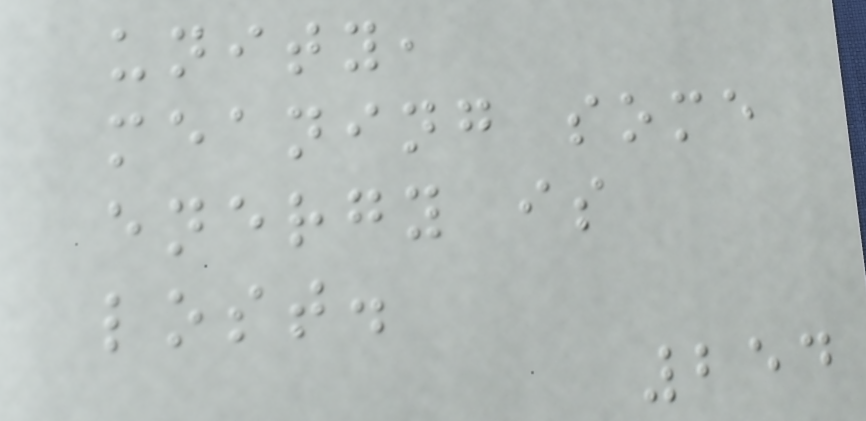unity,
meaning some
energy is
lost.
254
